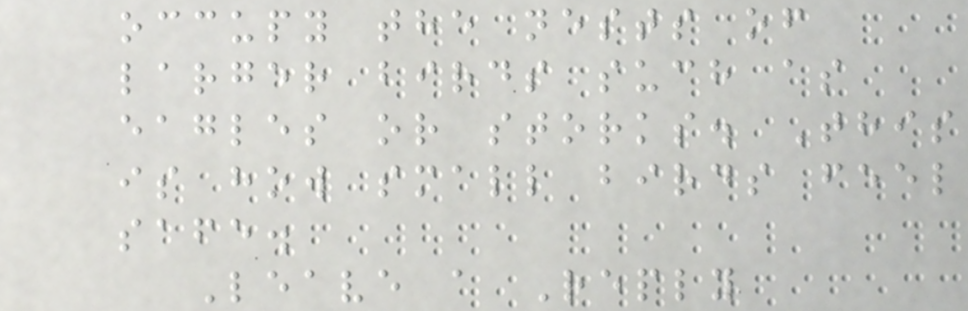occupy the nests of
larger birds such as
eagles or storks. This
is how small birds feel
safe.
Leave a Reply
